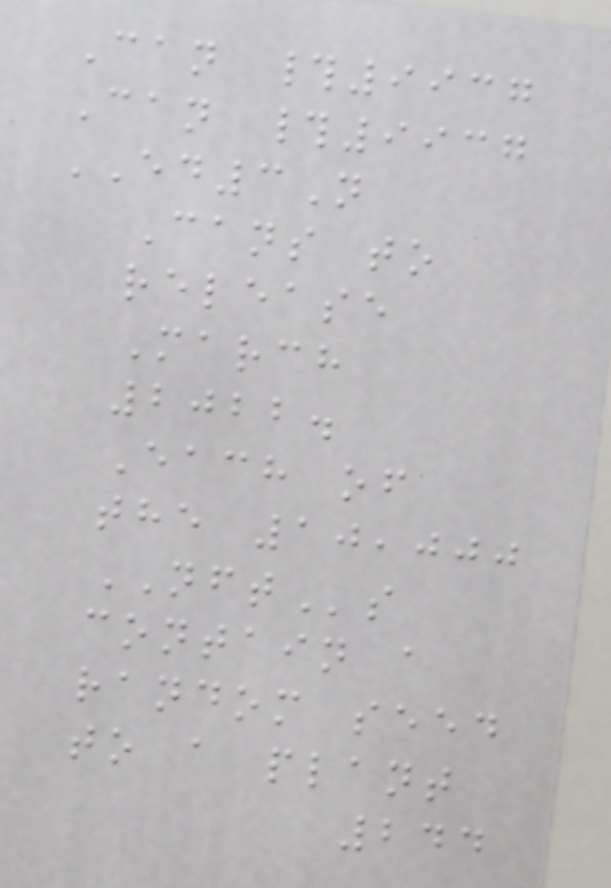Can #9937
Can #9937
ED3N
Cans to
release
March
2022.
Each of
the 10,000
NFTs
contain a
random seed
to a plant
244
